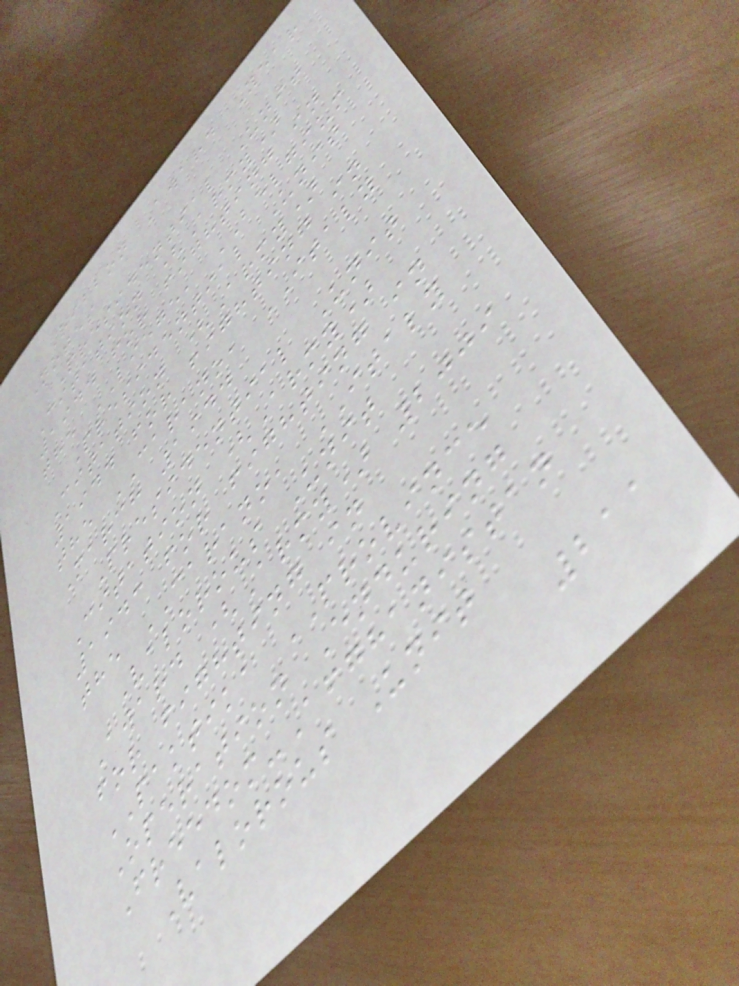Ribbon Award Year
Notes
Presidential Unit
Citation (Army)
1944 for fighting in
the LIEGE, BELGIUM
Presidential Unit
Citation (Army)
1944 for fighting in
the CARANO, ITALY
March 1944
Presidential Unit
Citation (Army)
1943 for fighting in
the CARANO, ITALY
Valorous Unit
Award (Army) 2009
for fighting in
PAKTIKA PROVINCE
Operation Enduring
Freedom-Afghanistan
Valorous Unit
211
